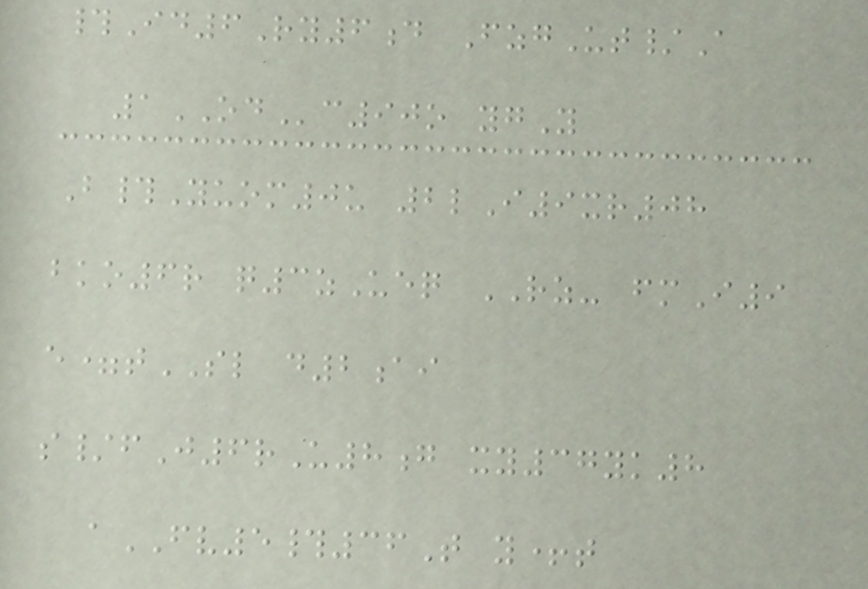#Id6Ry6d FzgUt/A
1ODc90o ygY
B#Yuom0u 2lI9xr08
bko6r q3zUeq RZ- fmI9
e=tSL d2ai
s/fJ6rU8g xy37yk8
aFV5#36T y+t
